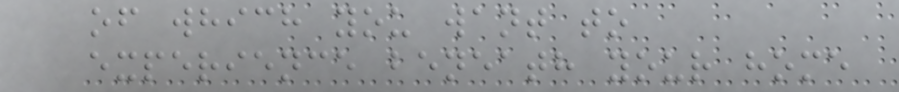of which you want to
experience beneath your home
